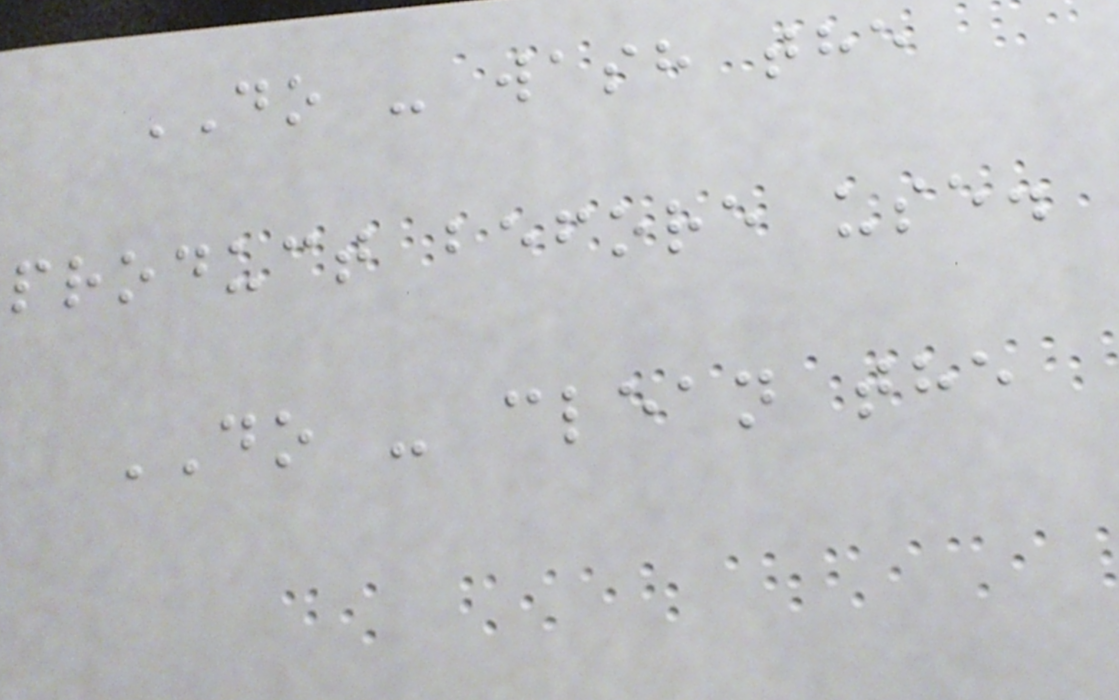DO - wash the
product before use.
DO - clean the
